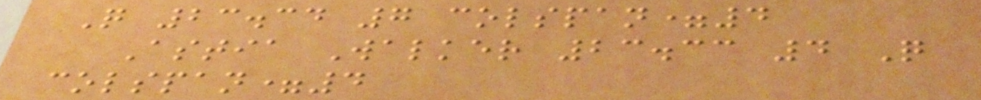Q 23.34 7 colspan=4
Astia Walker 23.33 4 Q
colspan=4
